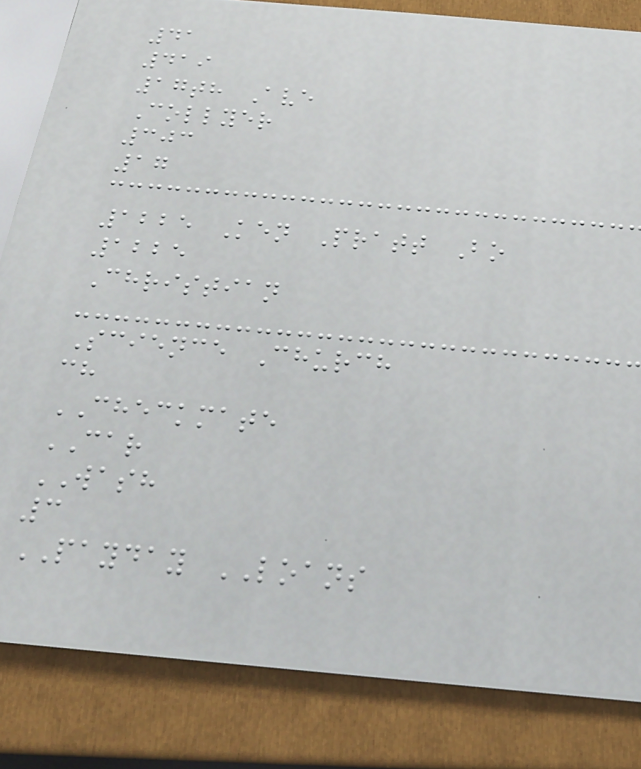41
419
17th Ave
Collyer
303
17
1225 Ken Pratt Bo
1225
Christian
Science Church
ch
CHECKMATE
CAR
WASH
3
PAYDAY LOANS
